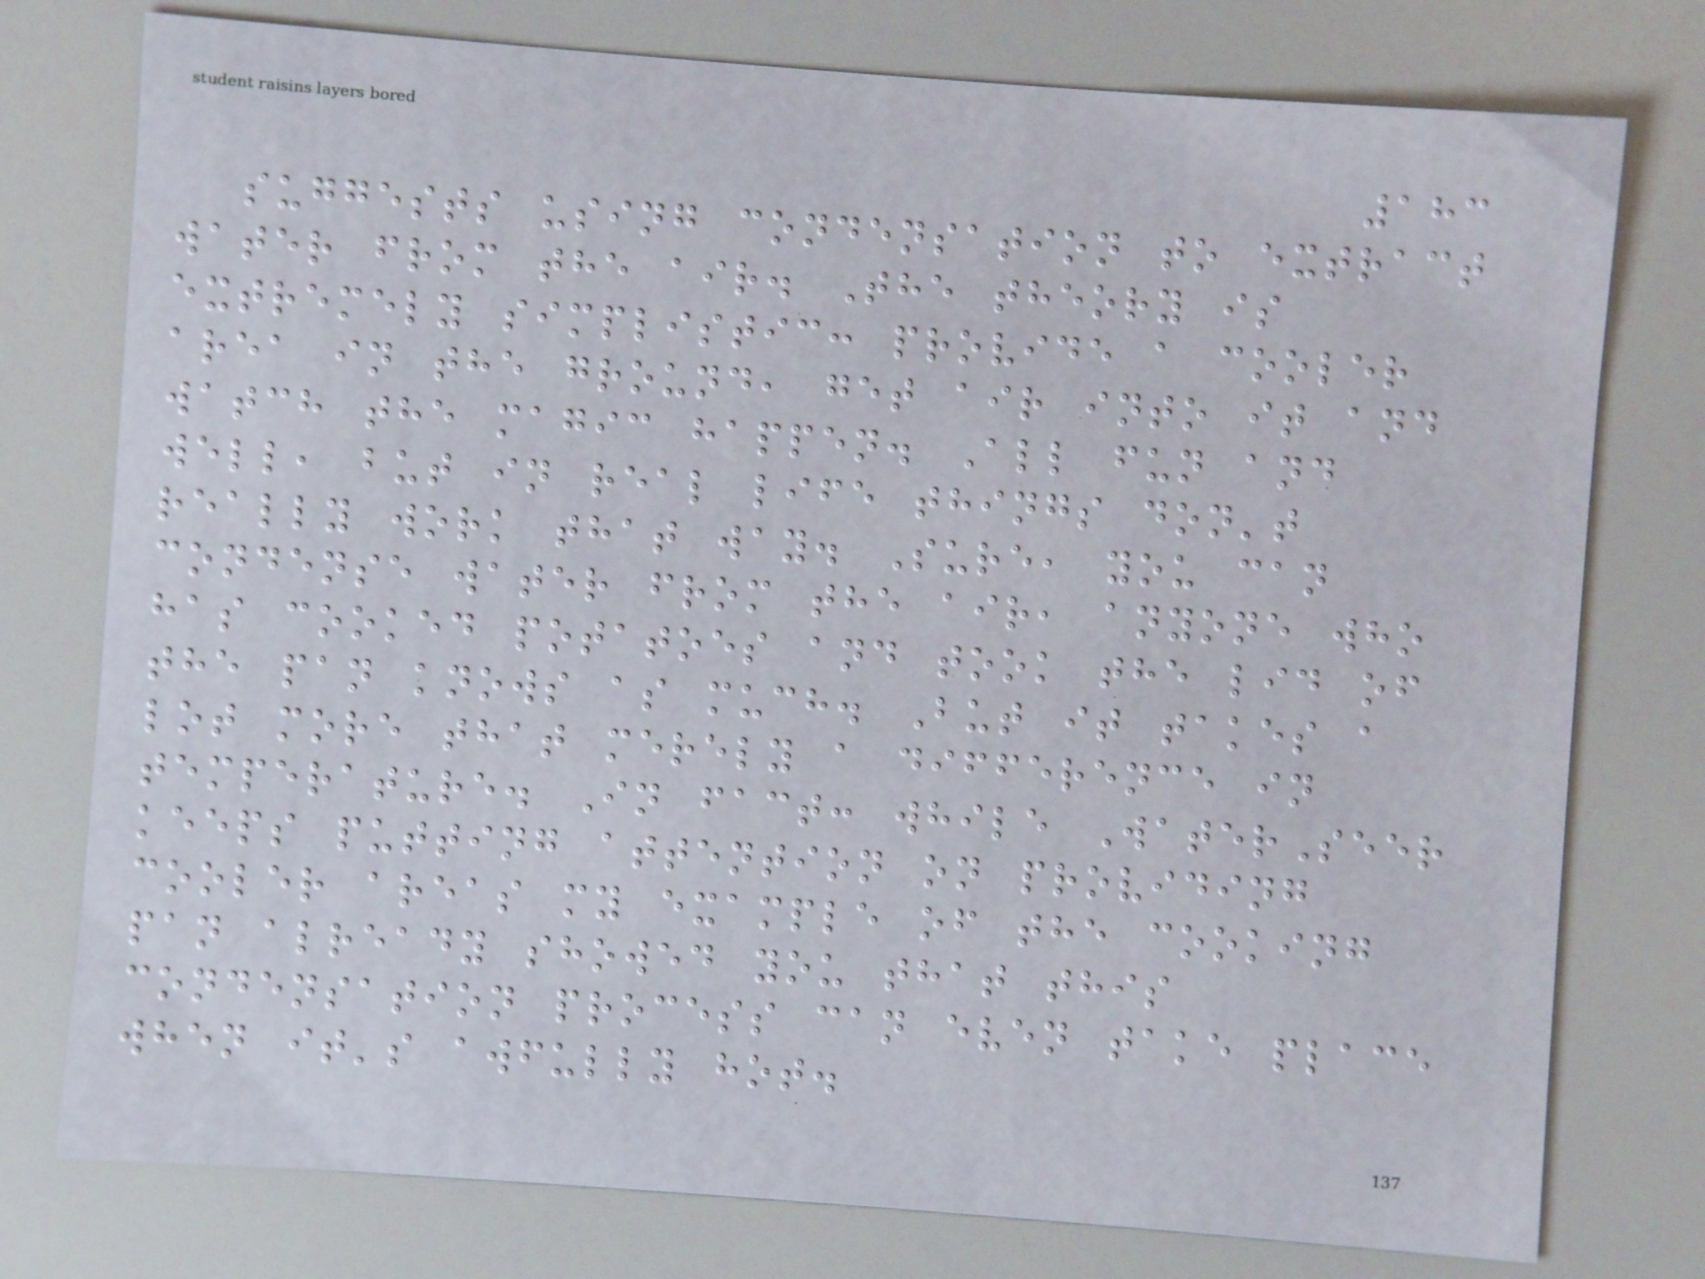183
suggests using condensation to extract
water from the air. The theory is
extremely simplistic: provide a cooler
area in the ground, get air into it and
watch the magic happen. All fun and
well, but in real life things don't
really work that way. Sure, you can
condense water from the air, anyone who
has cooked potatoes and took the lid of
the pan knows as much. But it takes a
lot more that merely a difference in
temperature. In fact: while WaterSeer
keeps putting attention on providing
cooler areas my example of the cooking
pan already showed you that this
condensation process can even take place
when it's awfully hot.
